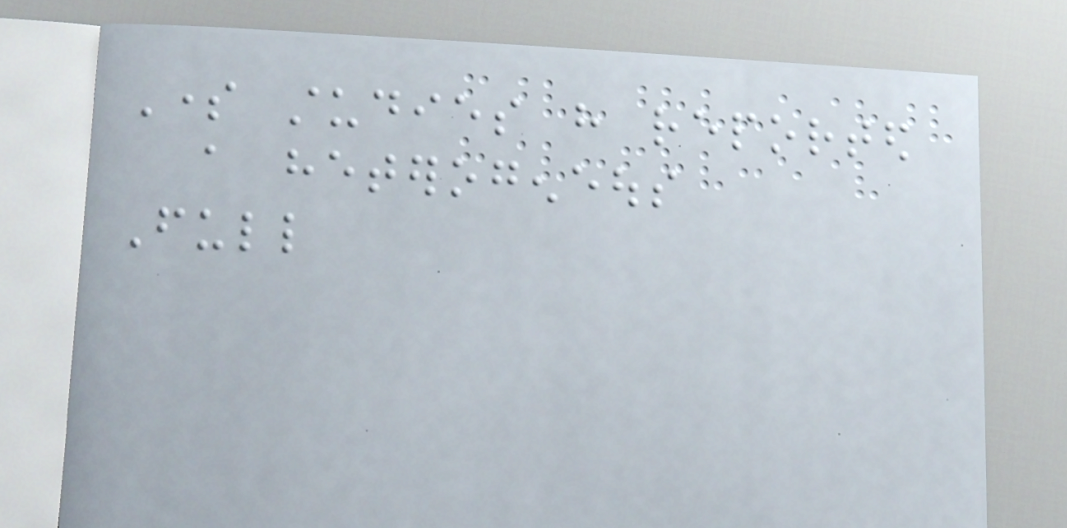Some studies have reported
a heterogeneous
Full
